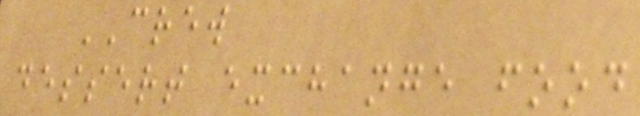CREW
dessert exchange food
